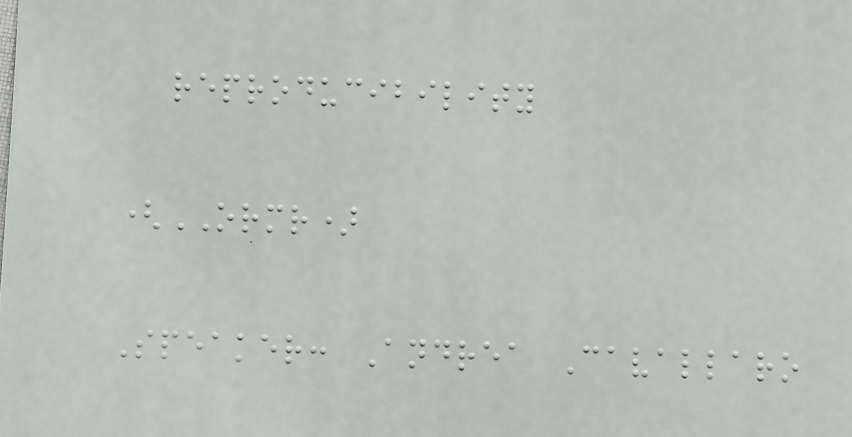reproducibility
(ORMR)
Speaker: Andrea Cavallaro
